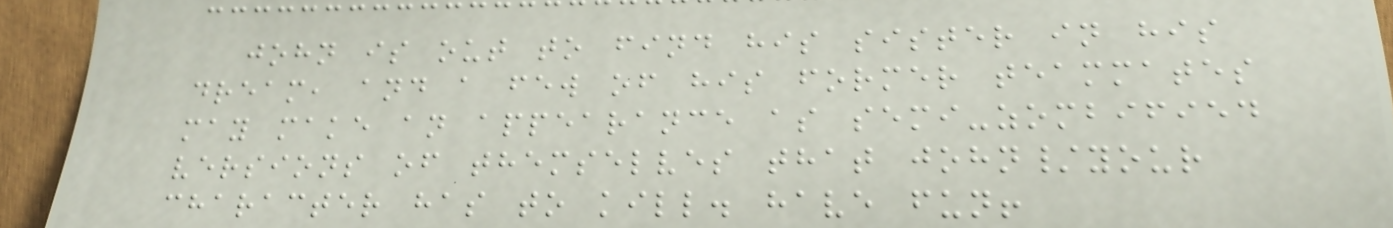john is out to find his sister in his
dream, and a few of his former teammates
may make an appearance as semi-zombified
versions of themselves that john/your
character has to kill. have fun!
